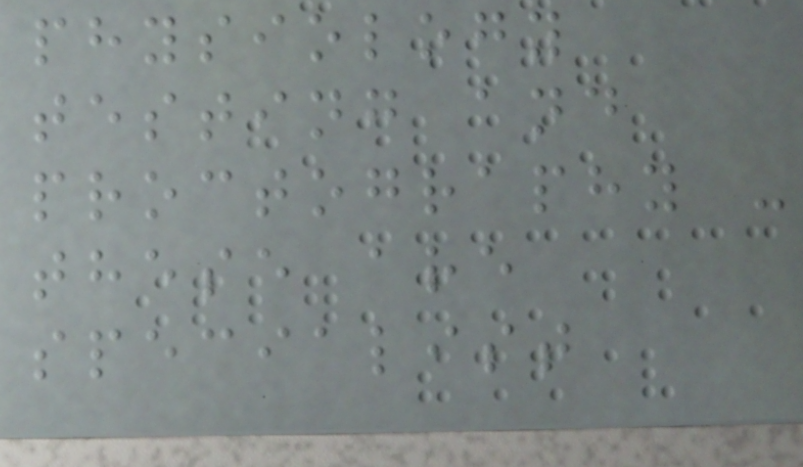physiology
testing and
proctography -
these are
specialist
